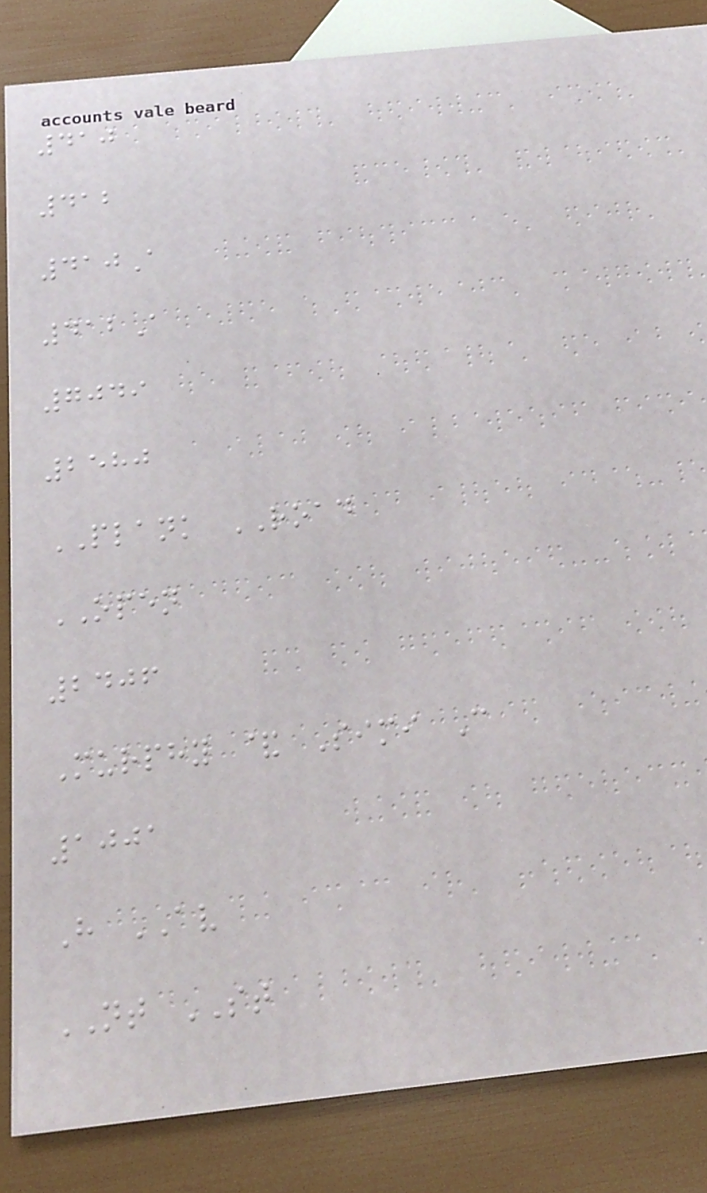410
412
410A
412A
7049
2580
PLANK ROAD
OPEN
2406
Murphy & Simi C
1001
H AV
NT ST
